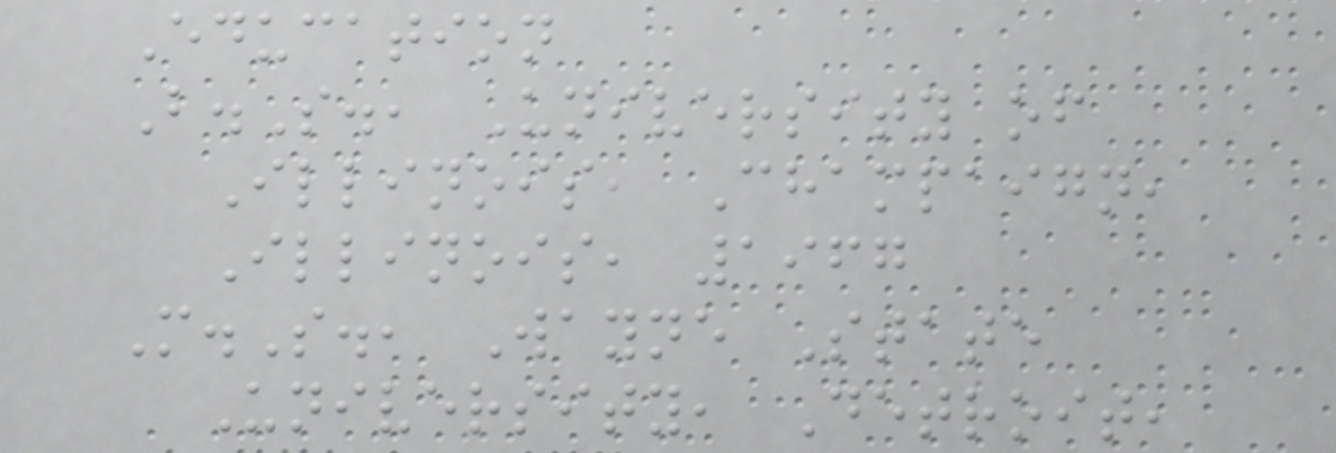Education
B.S., University of
Illinois, Champaign,
Illinois, 1967
M.S., Wayne State
University, Detroit,
